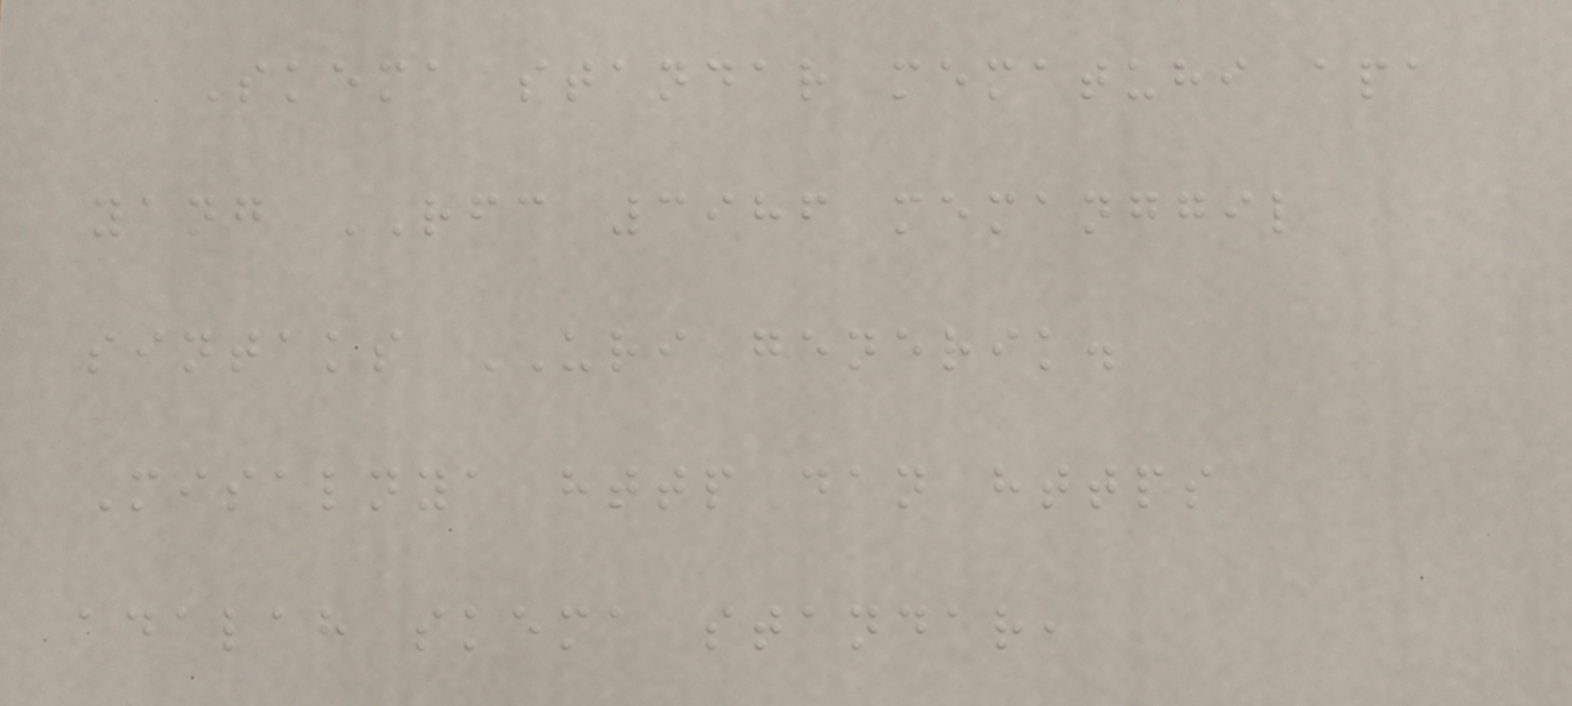Skema standar mematuhi apa
yang RFC 3986 memanggil
sintaks URI generik.
Misalnya http dan https
adalah skema standar,
